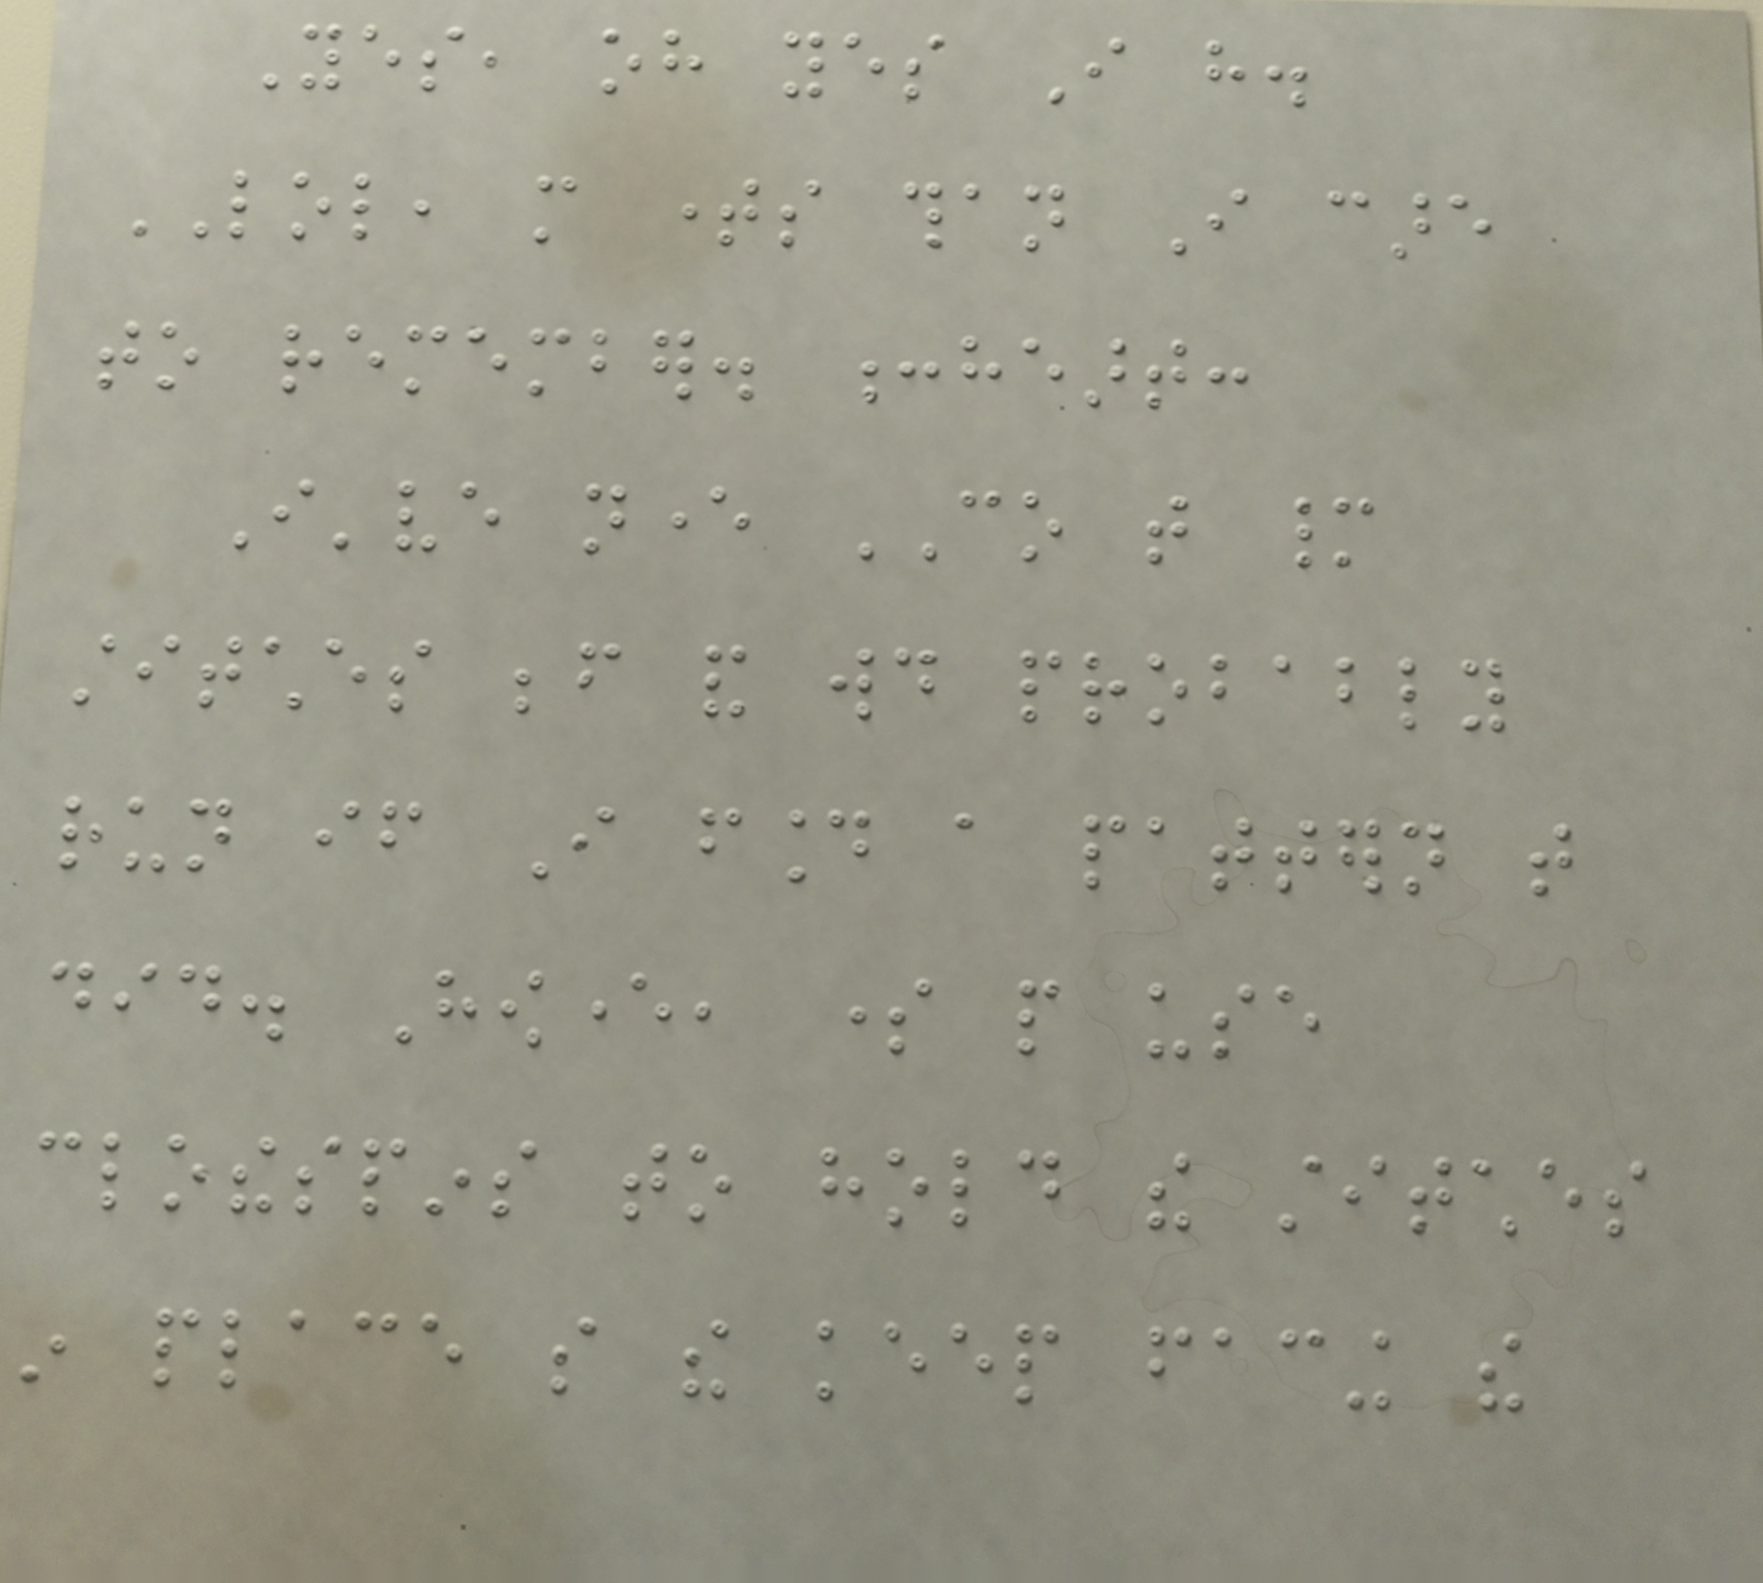Yes, oh yes I have.
LOL, more times than I care
to remember. :heart:
I've never CO that many
stitches before and would probably
run if I found a pattern that
did. However, some people use
clothespins to hold the stitches
in place so the keep facing the
